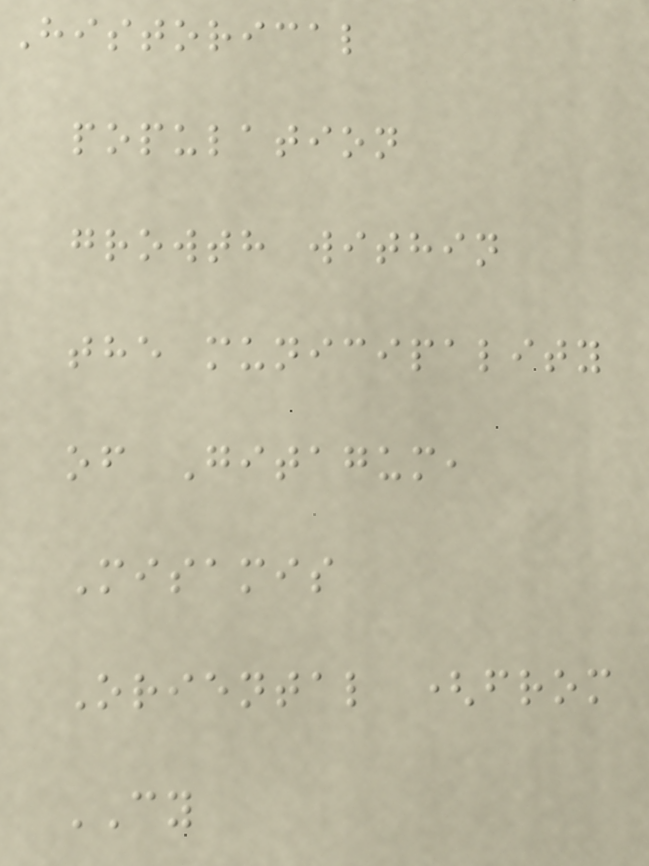Historical
population
growth within
the municipality
of Gitagum,
Misamis
Oriental (from
CY
